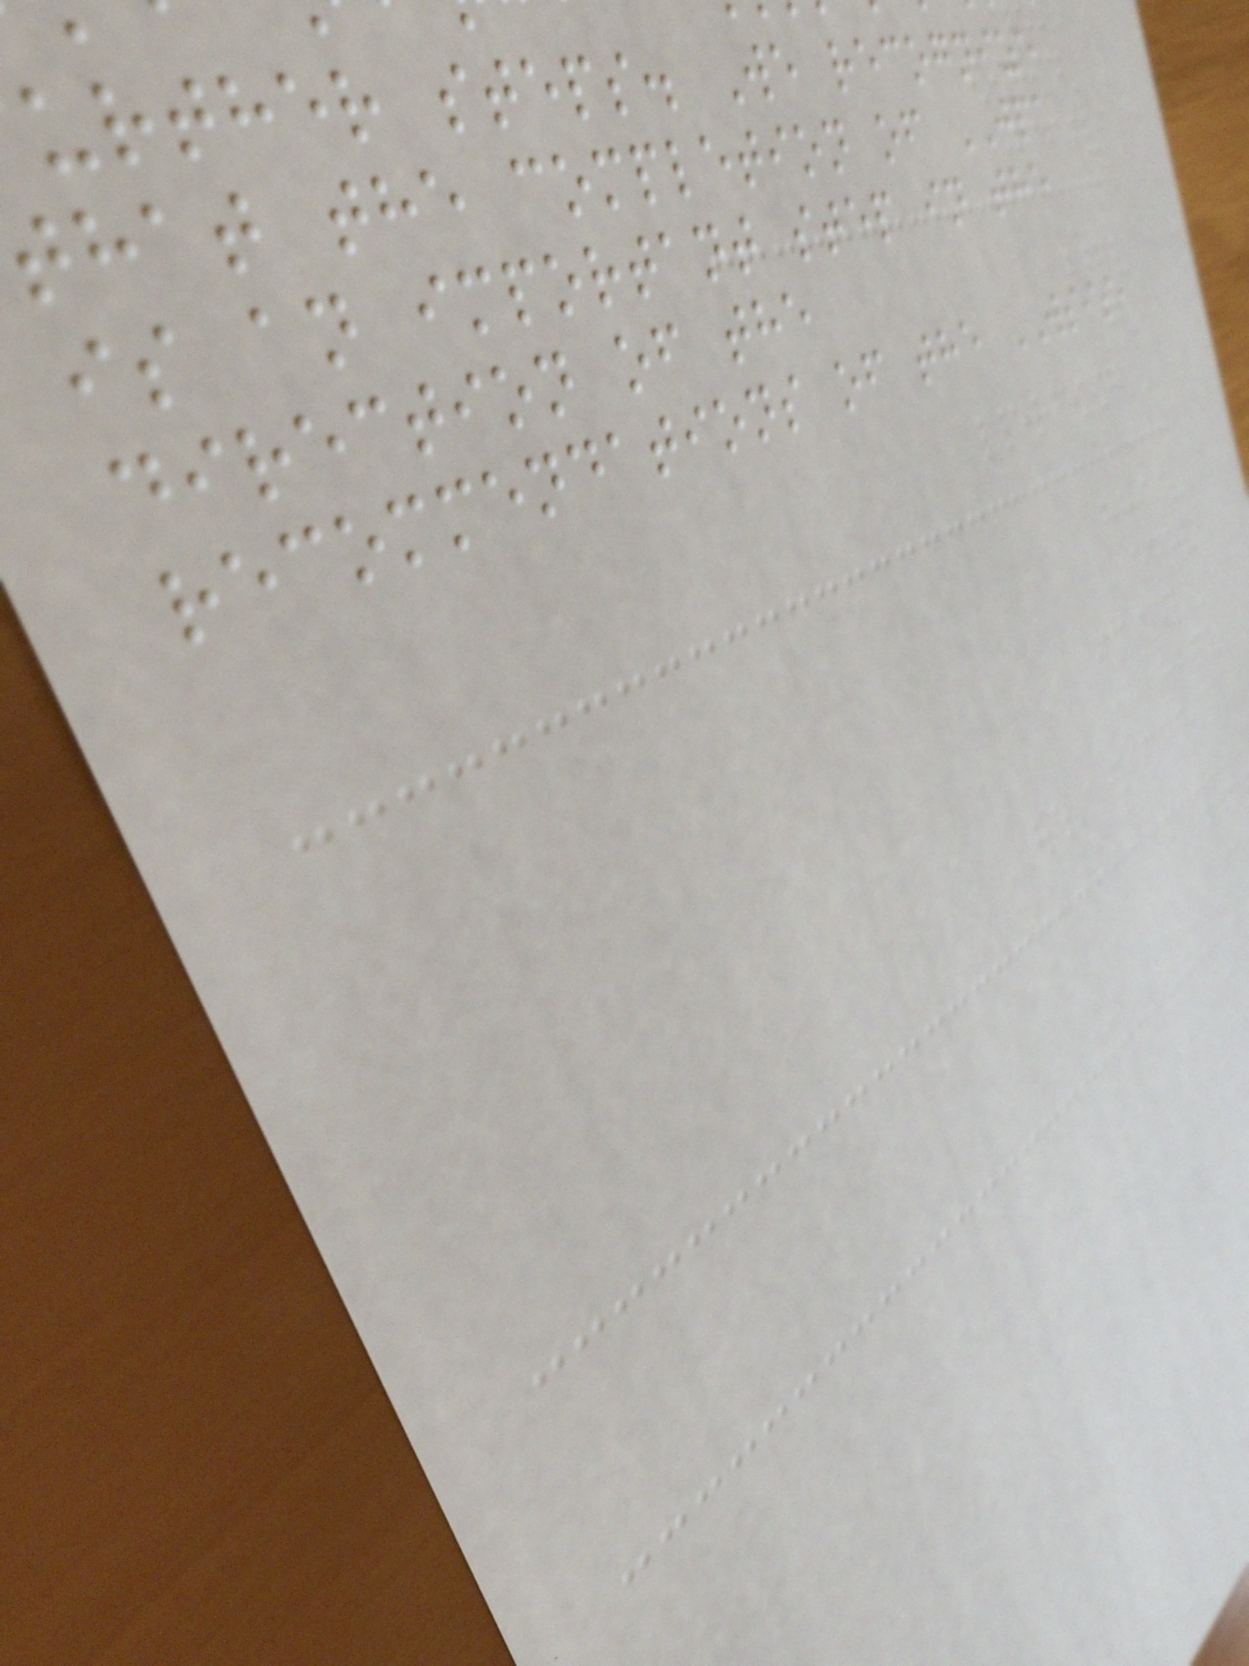urther steps. We recognize
that the completion of JPA
is an important step in the
direction of the
recommendations of the WSIS,
